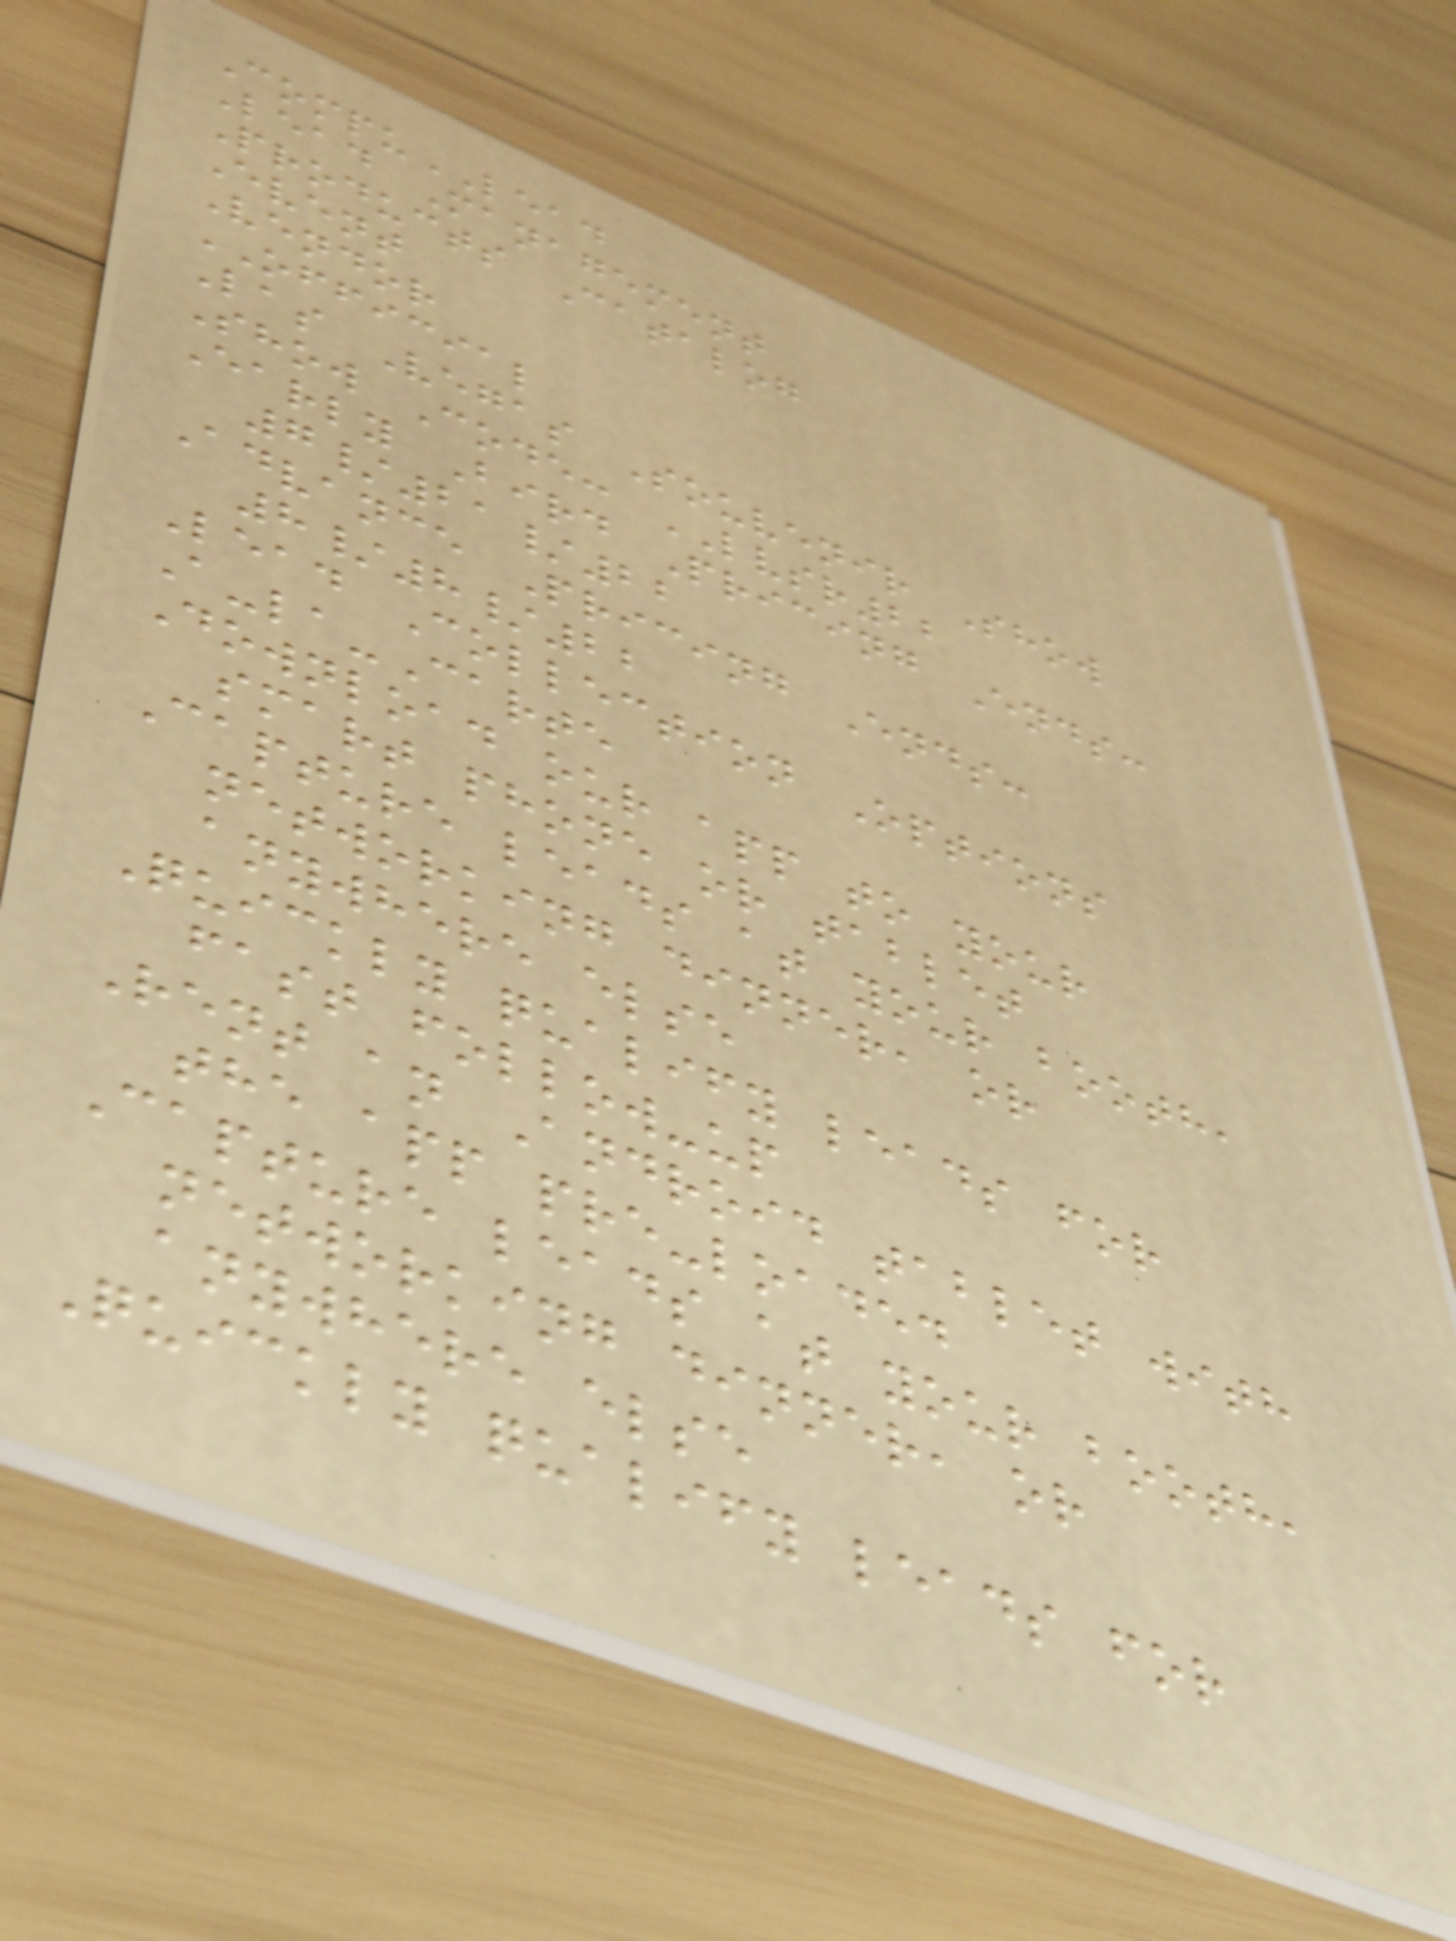CompuLEAD
Lead Management
Products Catalog
Event
Vendor
OFFICIAL
Las Vegas Souvenir Show
Show Code: LVSR22
Early Bird Pricing Ends:
7/21/22
Advance Pricing Ends:
8/8/22
Lead Collection Options
A-la-Carte
Download our app to your
smart phone or tablet
Capture leads at your booth,
networking dinner, or
anywhere else
Quickly qualify leads for
fast follow-up
Rent an Android tablet with
the app pre-loaded
Capture leads at your booth,
networking dinner, or
anywhere else
Quickly qualify leads for
